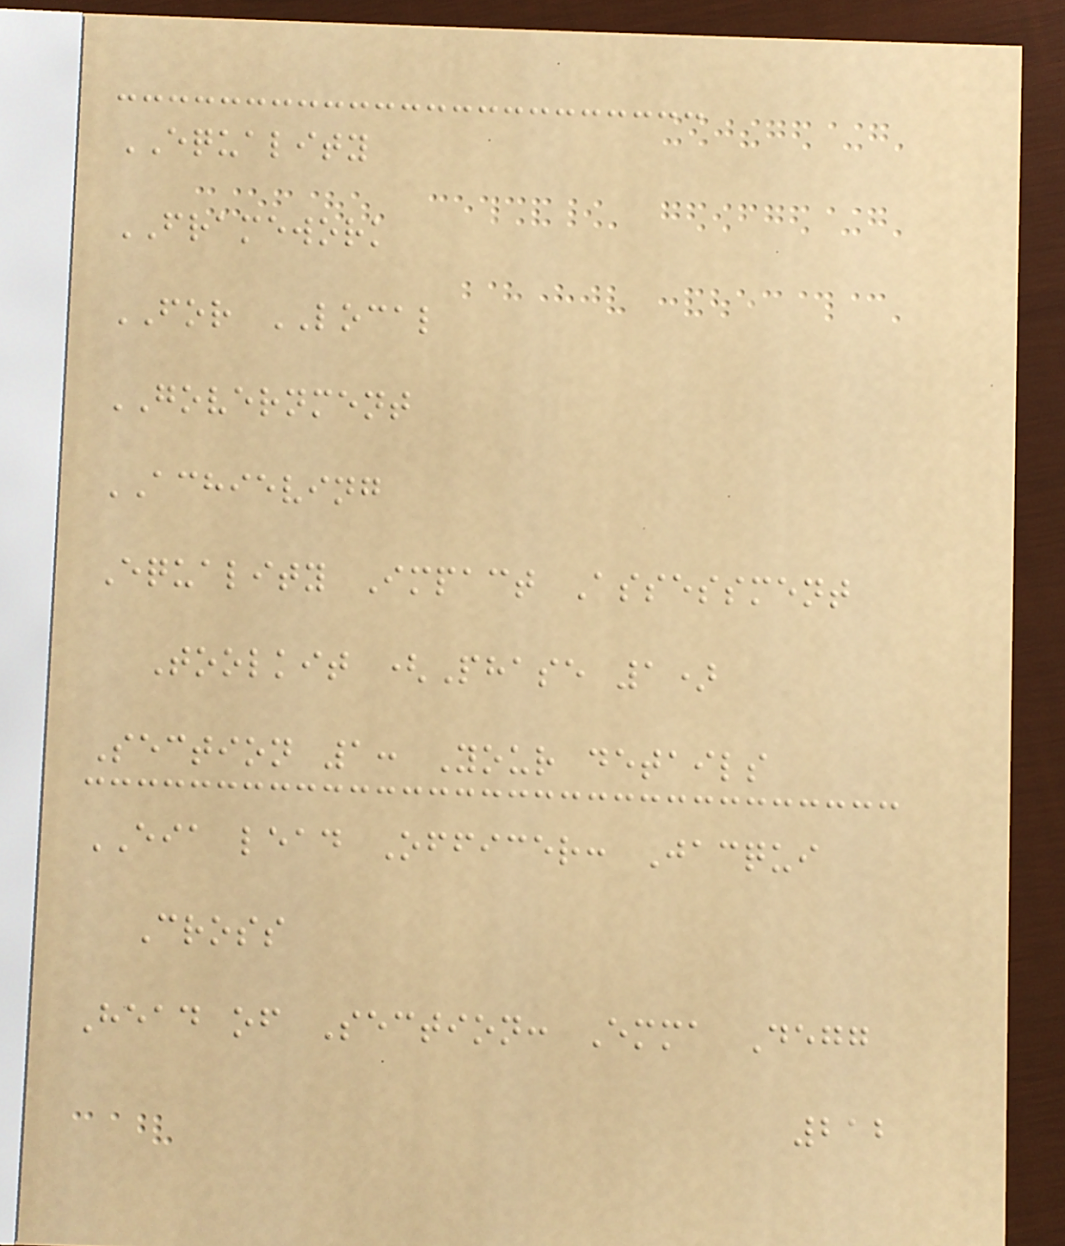EQUALITY
FRAMEWORK
FOR LOCAL
GOVERNMENT
ACHIEVING
Equality Impact Assessment
Toolkit (Phase 1)
Section 1: Your details
EIA lead Officer: Jacqui
Cross
Head of Section: Emma Degg
212
